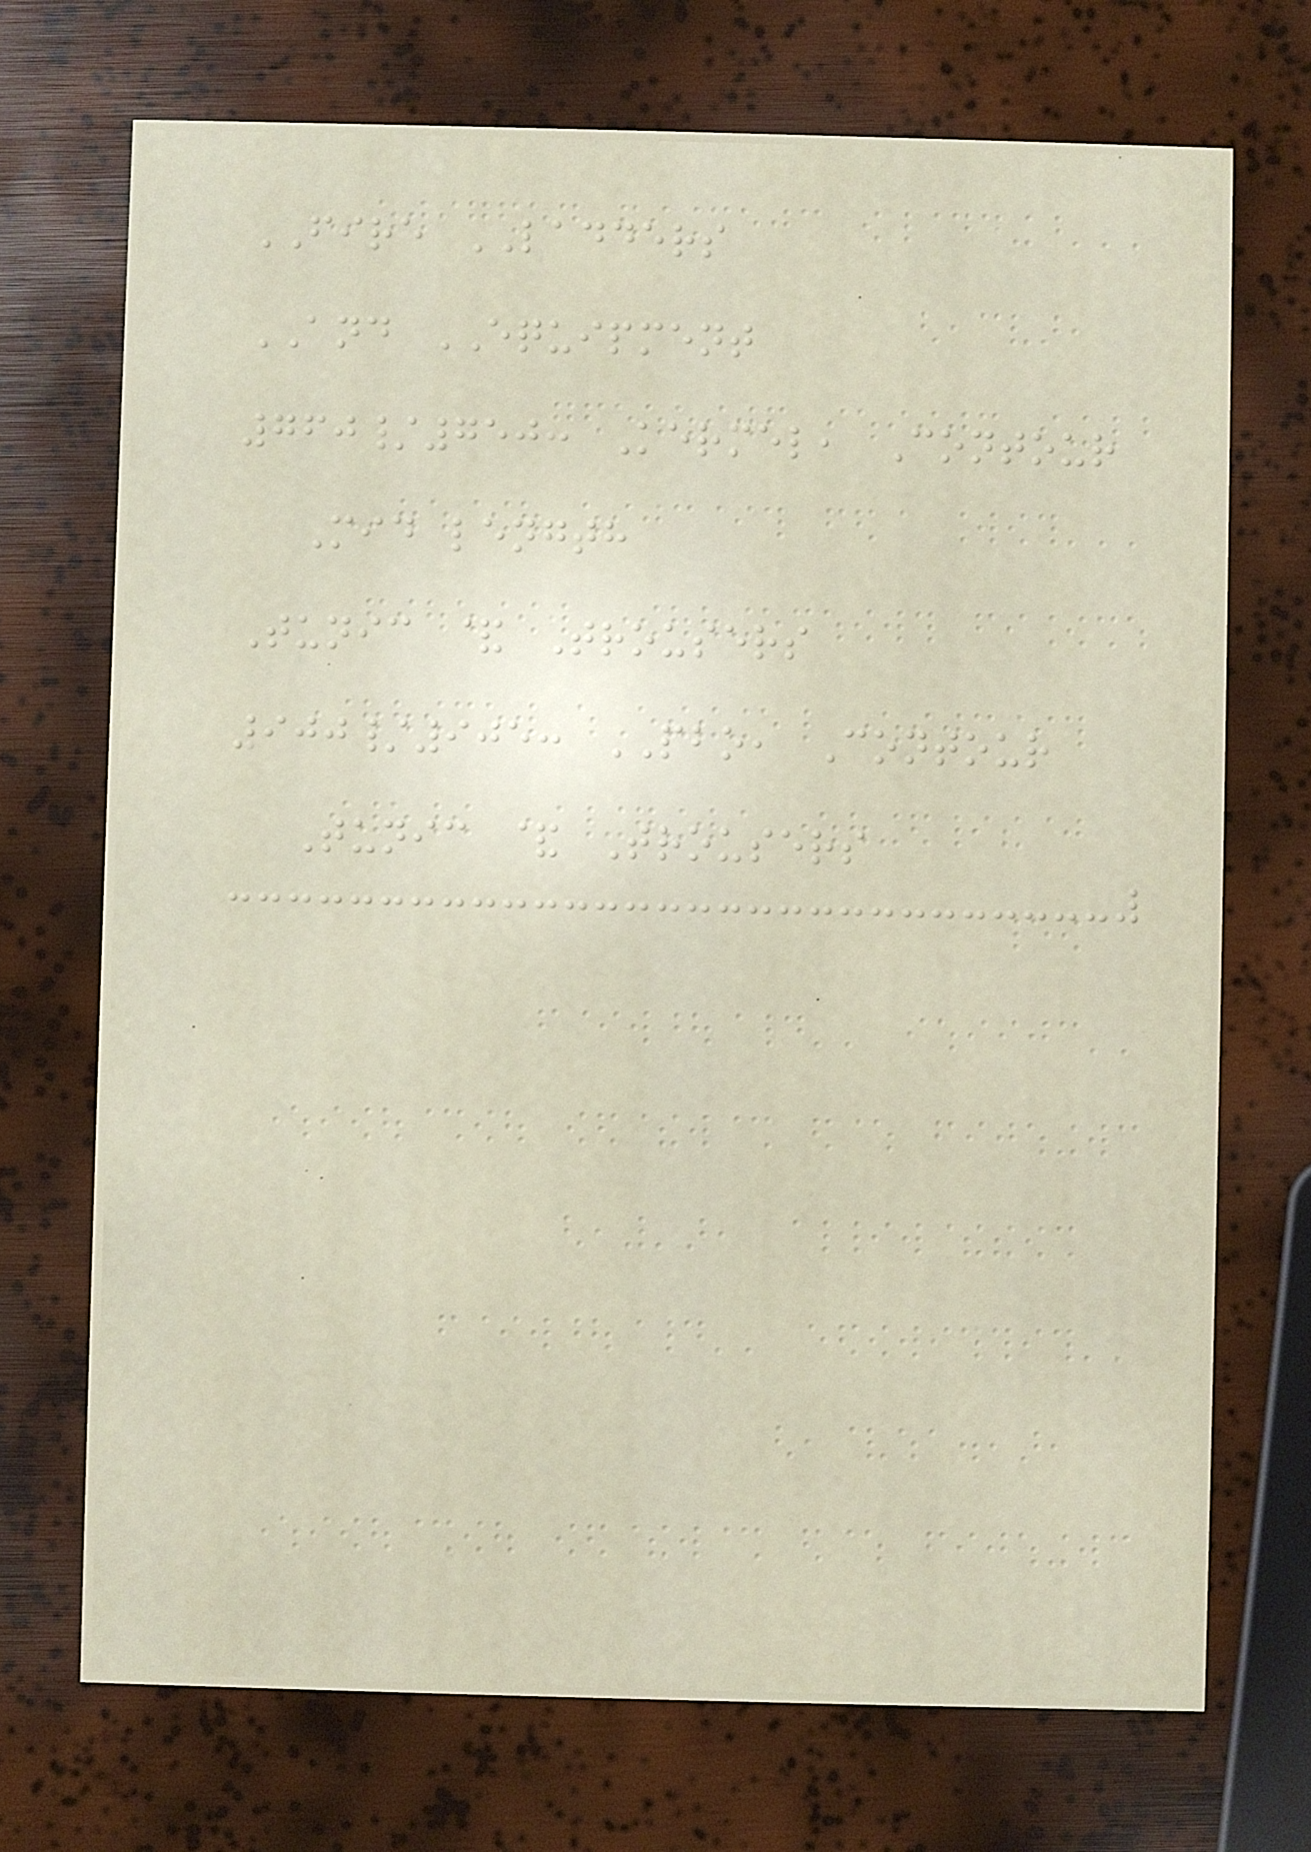FIRE LADDERS
AND EQUIPMENT
760/750: Kermel, Contour
Mid length
Tunic & Trousers
900/905: PBO, Contour
Tunic & Trousers
